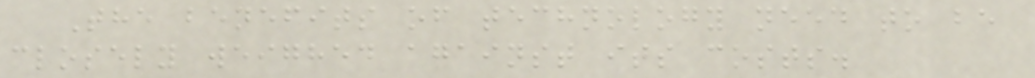The benefits of technology need to be
closely weighed against its costs.
